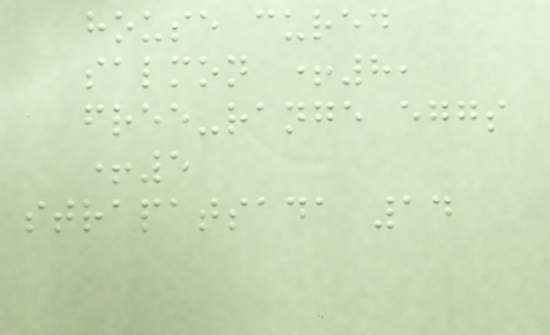house cured
salmon +8,
free-range eggs
+5
strapatsada 14
